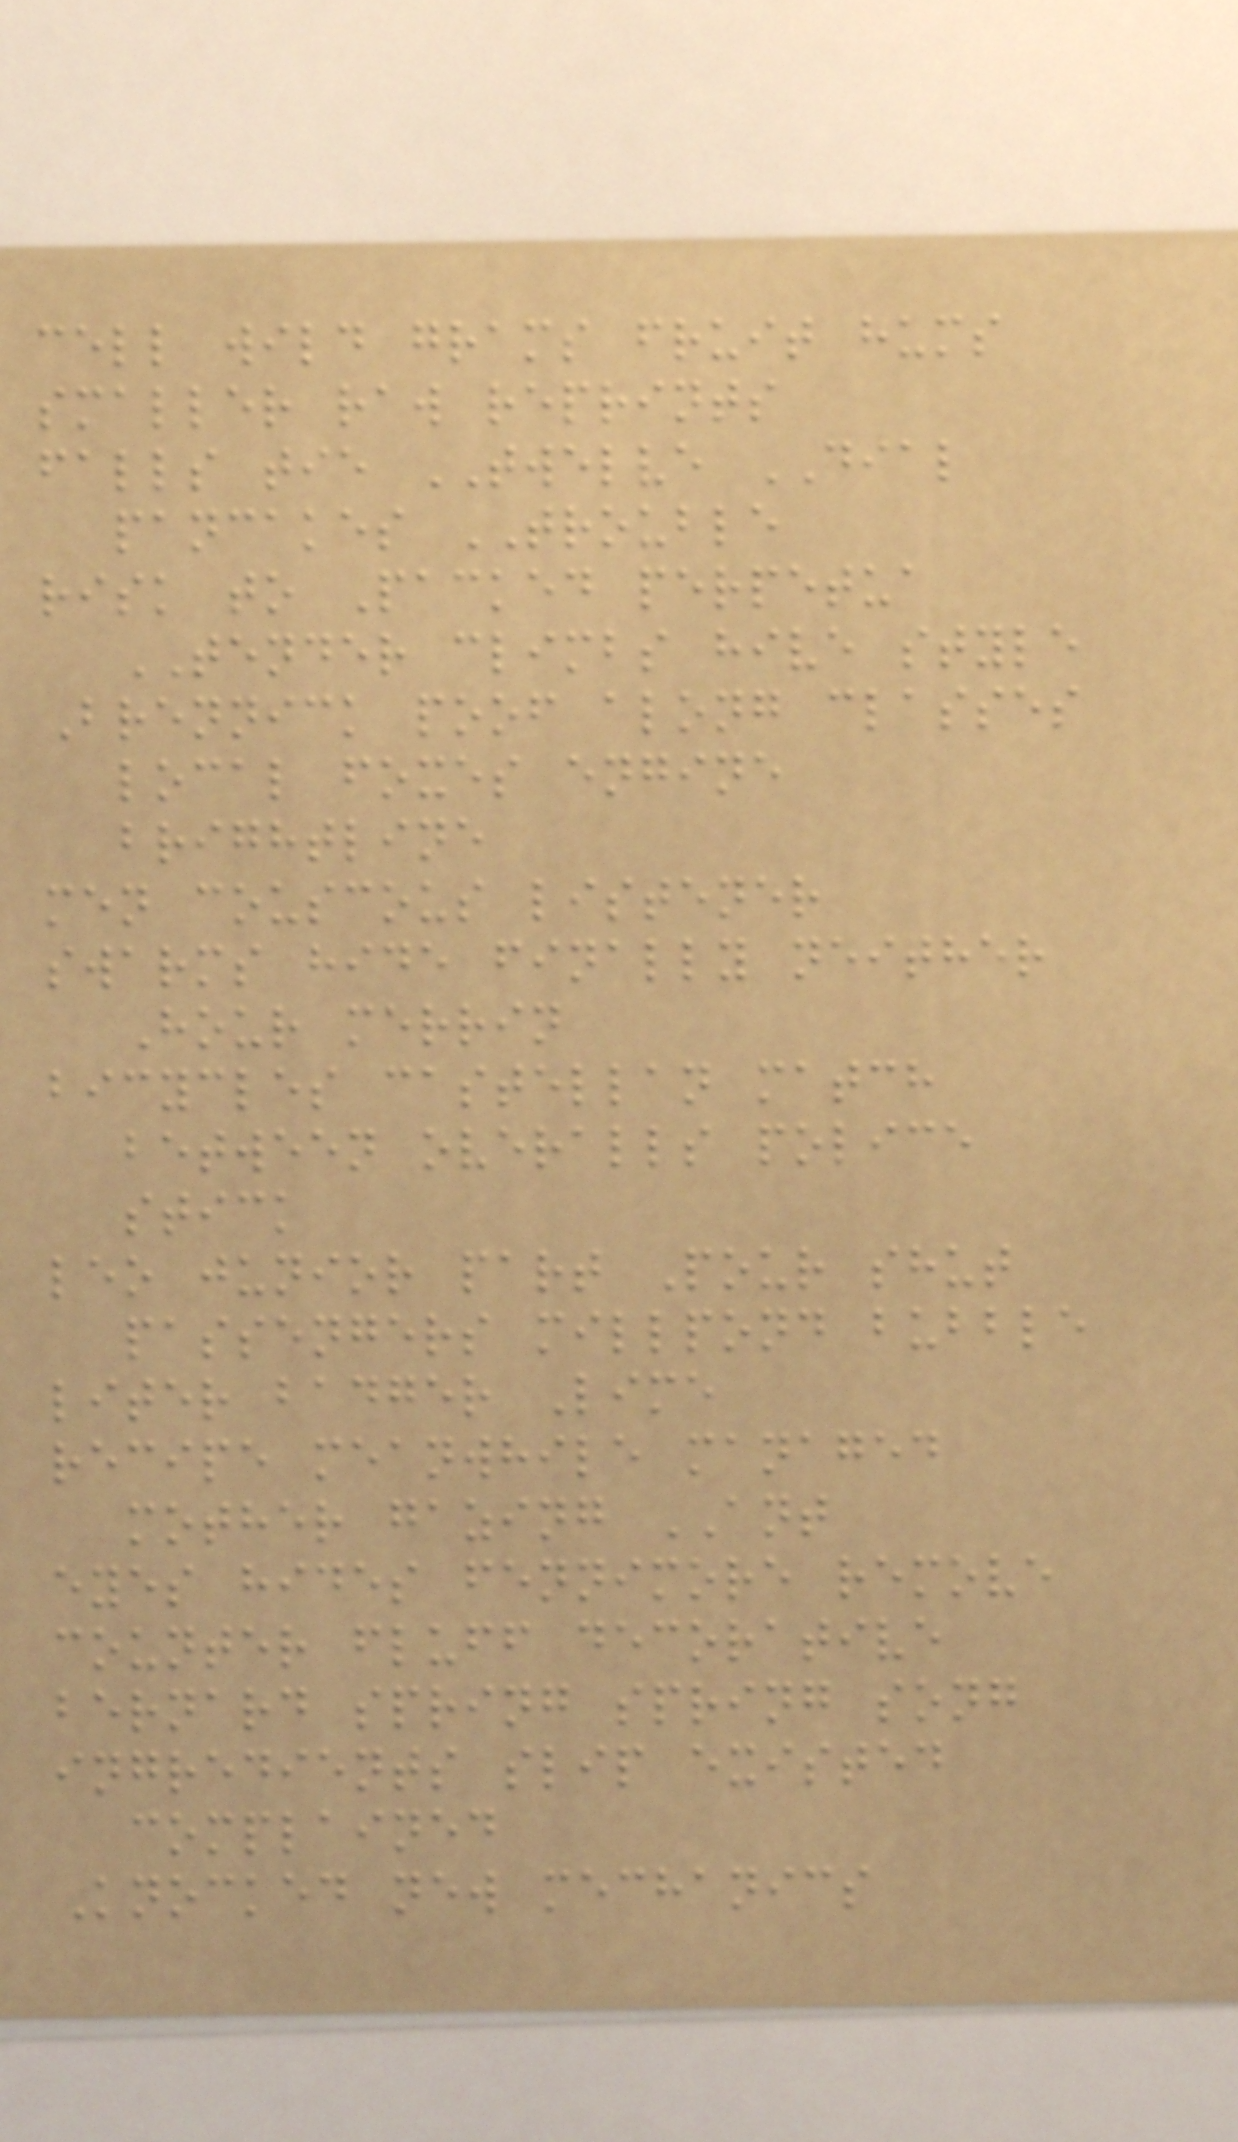cell wild grams fruit hums
smaller raw reprints
falls tie TWELVE DIAL
pancakes TROUBLE
risk to Packed perpetua
TENDER climbs hive style
Brennick poof along classes
local foxes engine
brightline
men couscous listener
swarms hide finally neither
Hour merrin
bicycles castellan match
between overalls police
stick
leo junior part Pour shut
passengers millpond bubble
liter badger Lime
recipe meanwhile managed
mother gazing ANT
eyes hides fennimore remove
counter fluff decorative
bernard spring spring song
ingredients slip existed
complained
Knocked new mechanics
